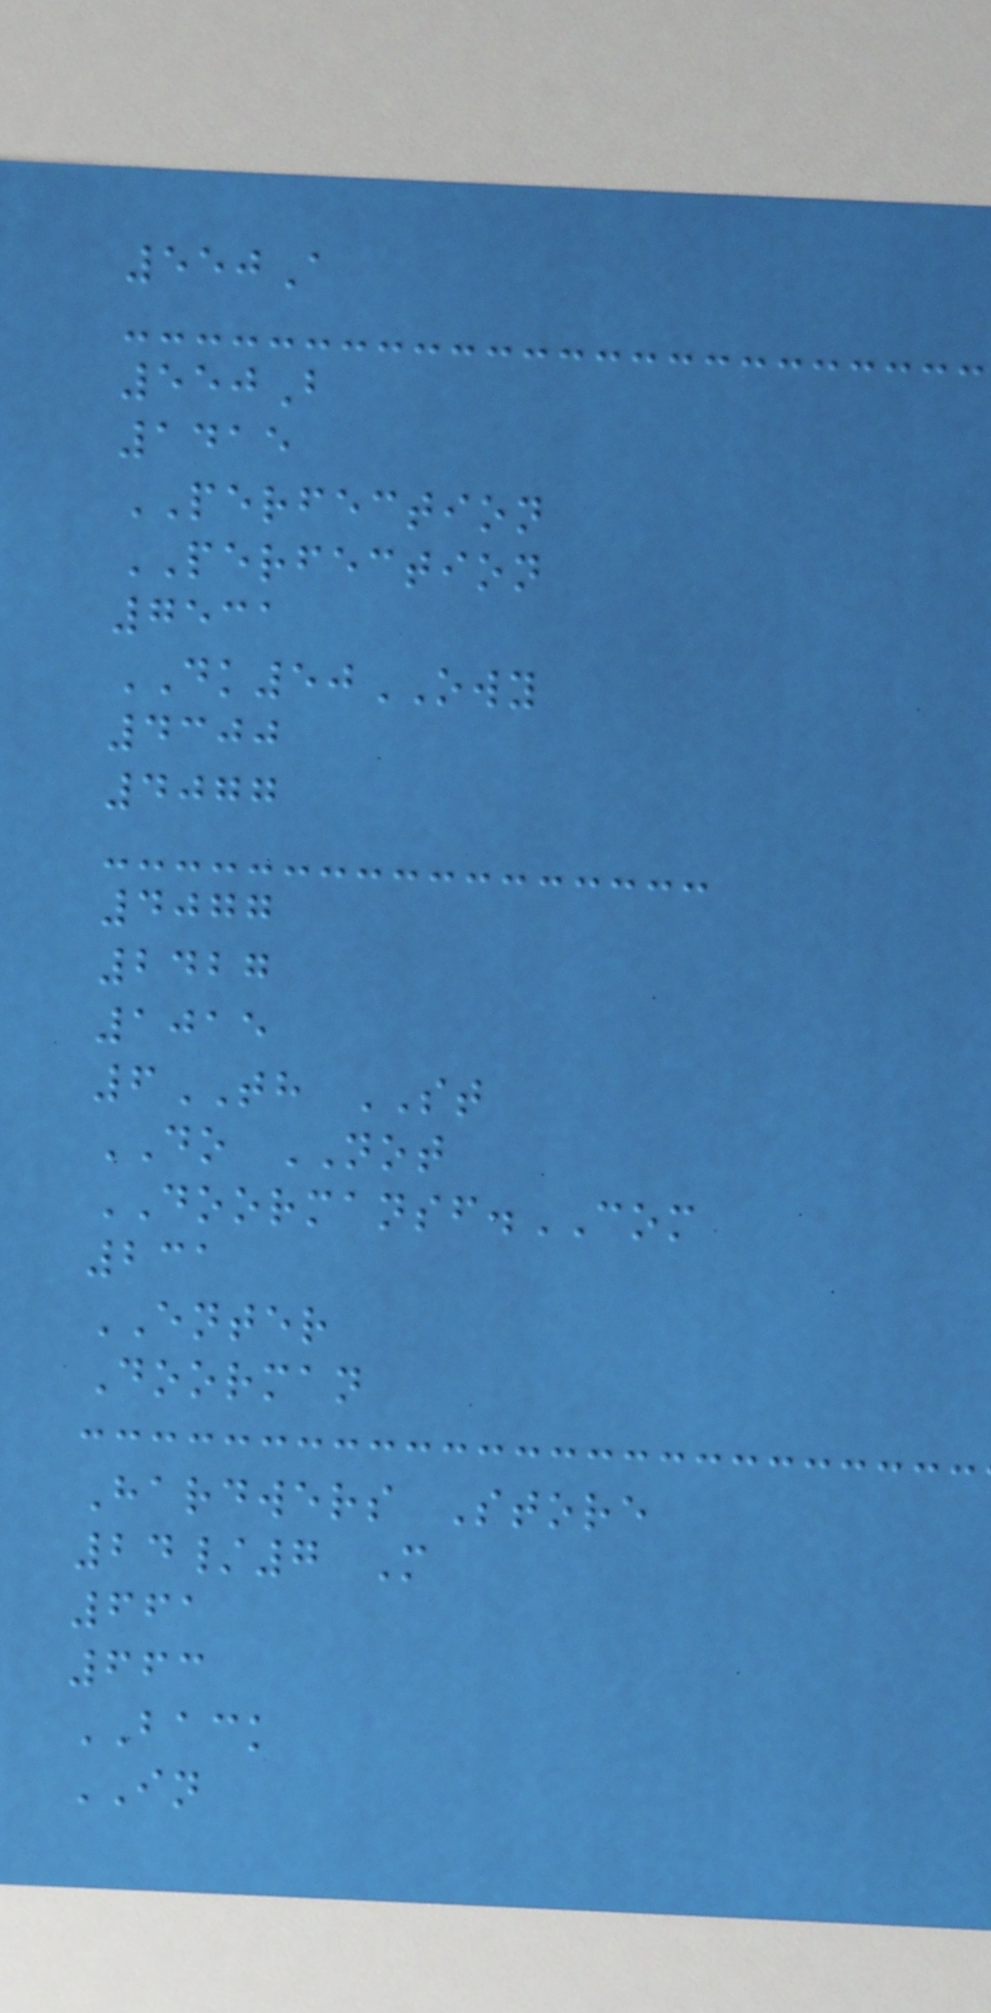550A
550B
1415
PERFECTION
PERFECTION
7531
DK50OWY
4300
4077
4077
2427
1015
6TH ST
DO NOT
DOORMANSF.COM
231
ENTER
Doorman
Hardwers Store
24/7 M
661
663
BACK
IN
